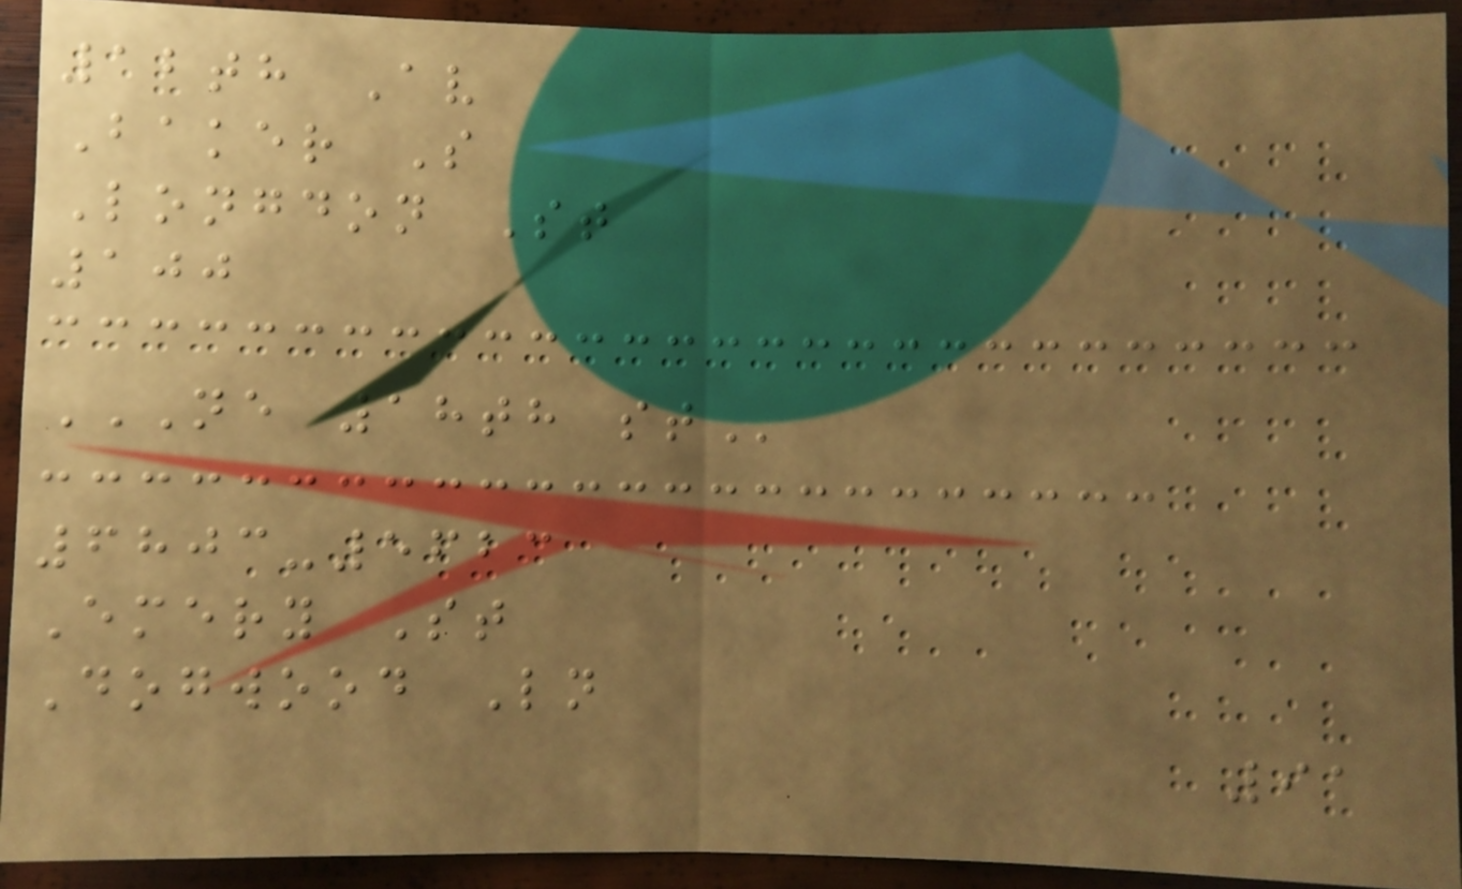12th Av
Baker S
Longdon St
100
NE 18TH ST
6803-5623
Emery St
Dogwood Ln
91
